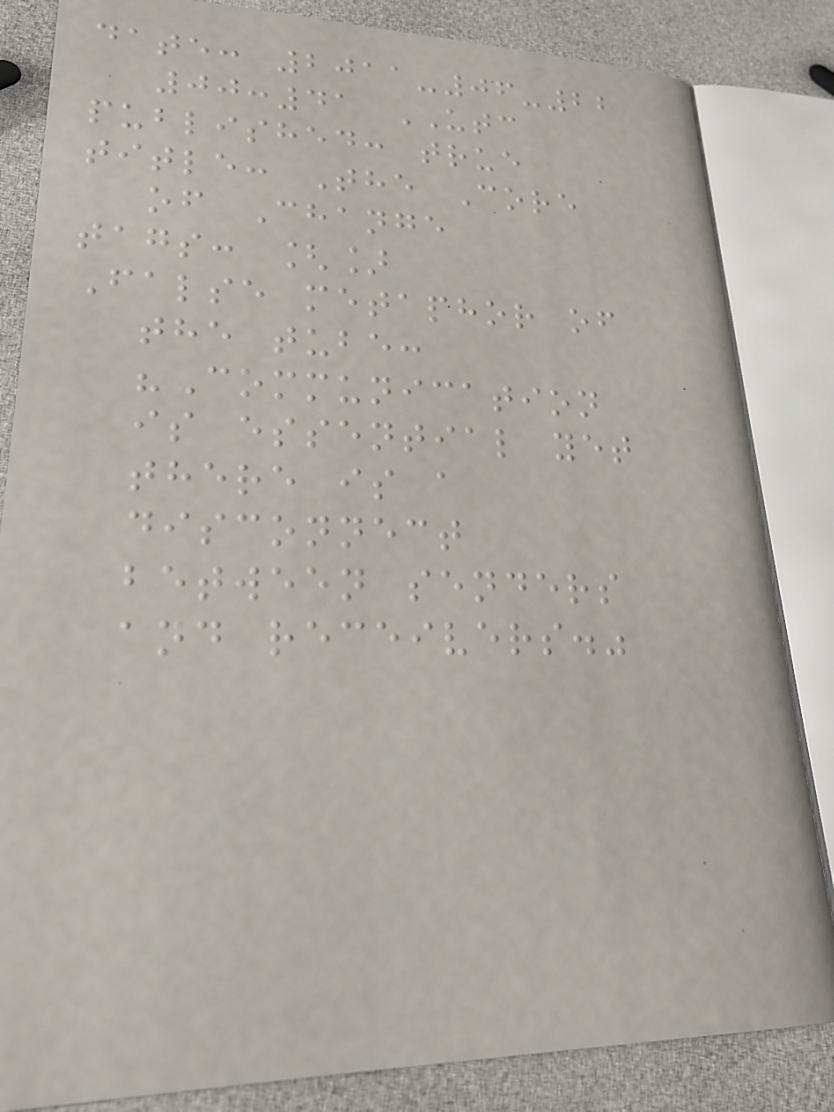date: 2011-06-22
00:41 UTC
published: true
title: The Core
of Change
tags: []
False metaphor of
the tube:
"Communication
is essential yet
there is a
disconnect
between senders
and receivers."
